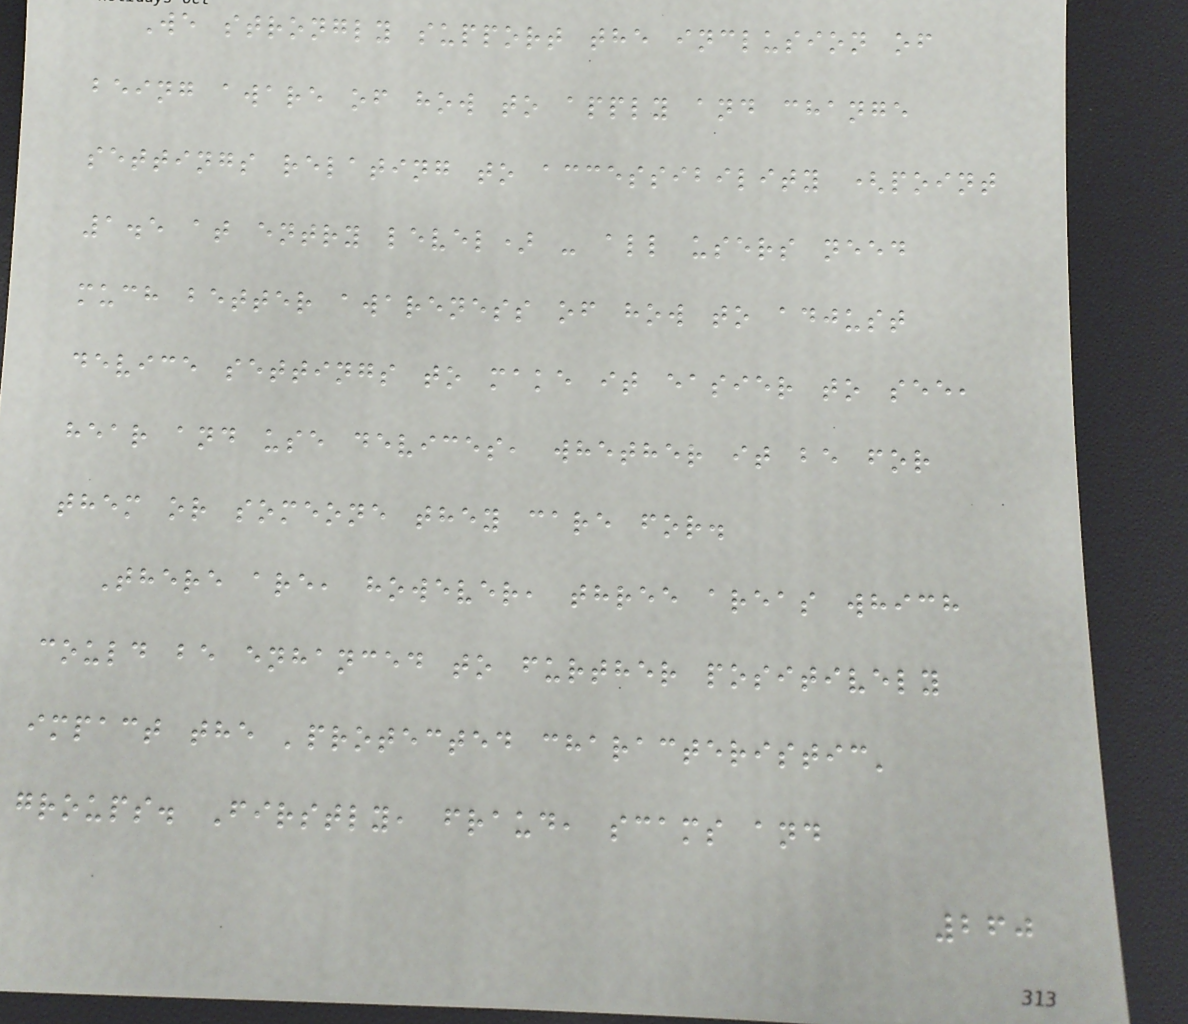We strongly support the inclusion of
being aware of how to apply and change
settings relating to accessibility (point
1.5 at entry level) - all users need
much better awareness of how to adjust
device settings to make it easier to see,
hear and use devices, whether it be for
them or someone they care for.
There are, however, three areas which
could be enhanced to further positively
impact the 'protected characteristic'
groups. Firstly, fraud, scams and
260
